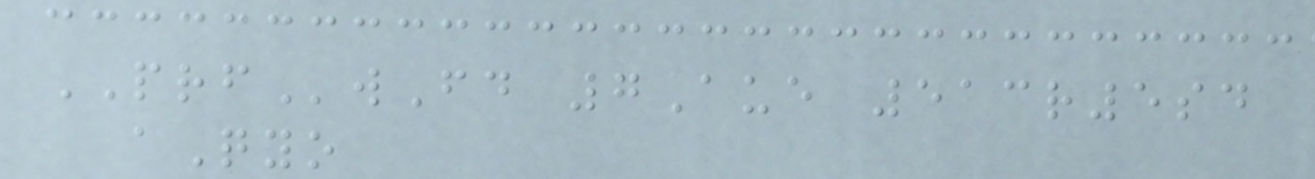PRFwFd 7Aue 513r5sd
aQyo
